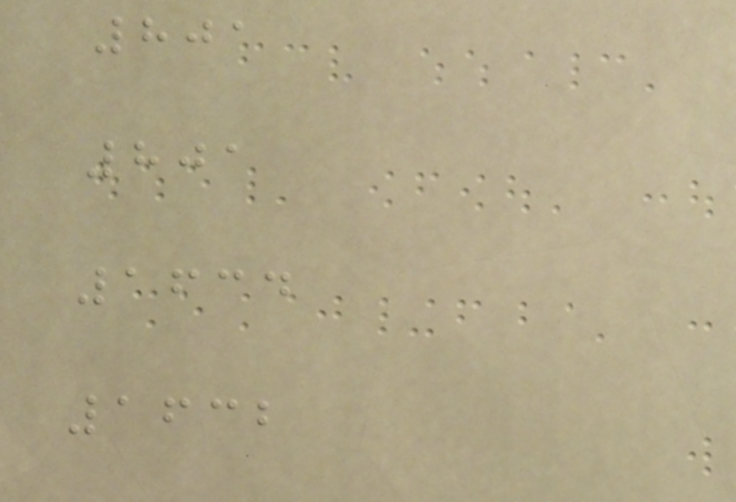801
801
1634
1632
